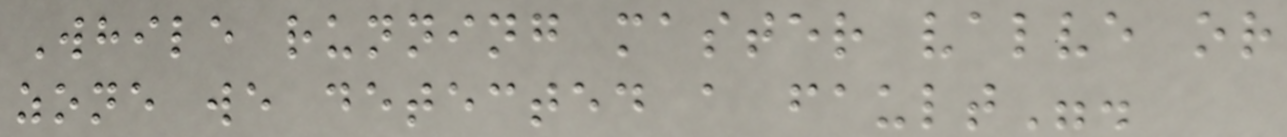While running master valve or
zone we detected a fault".
